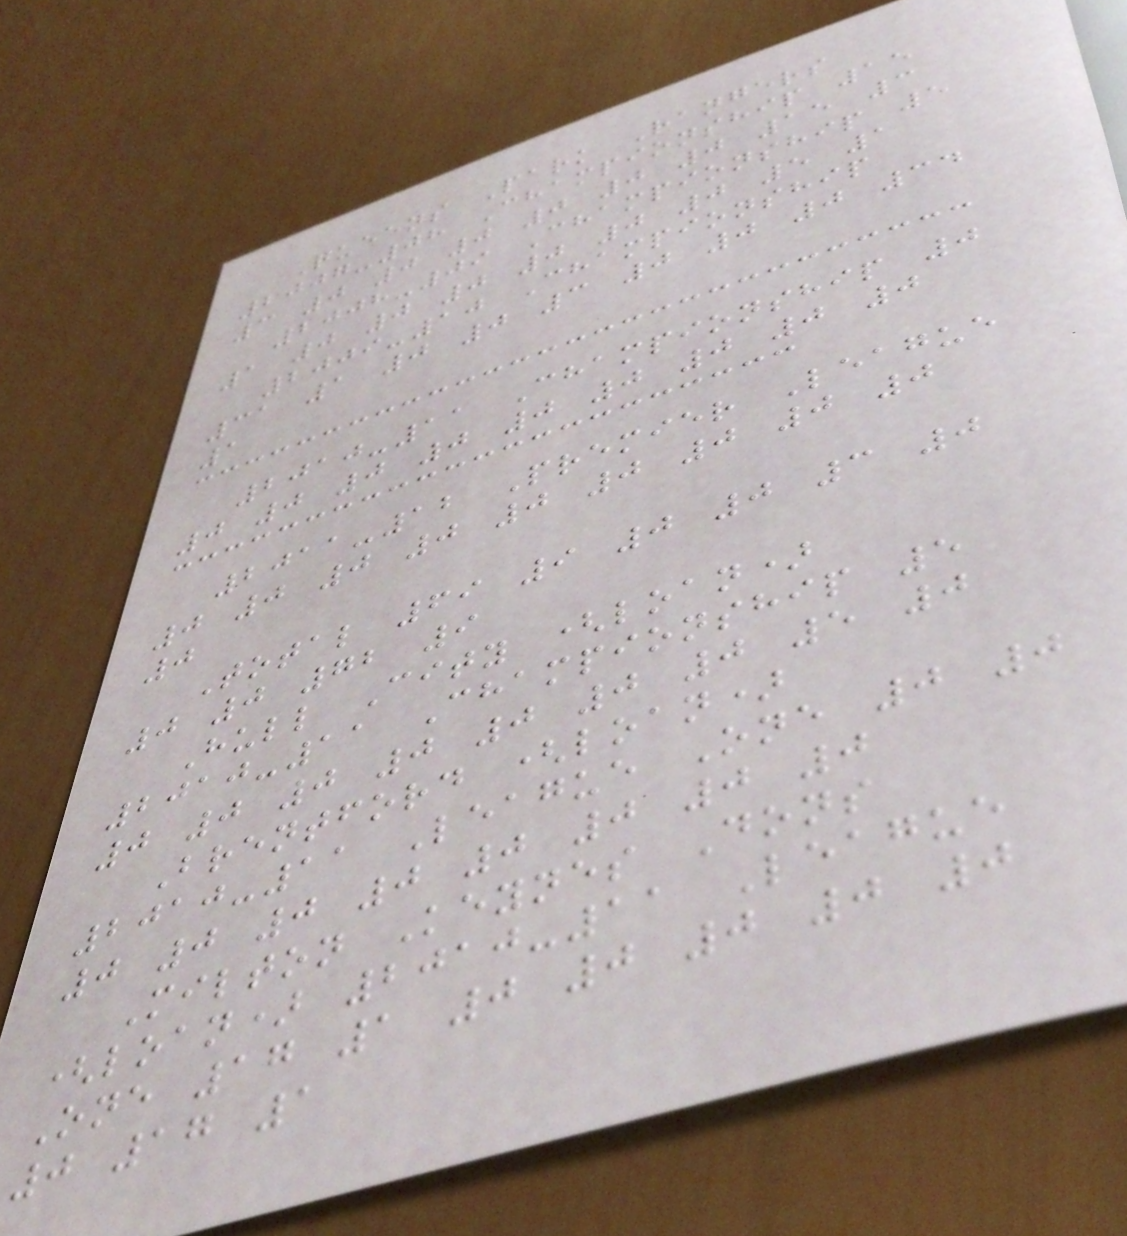Queens Park Rangers
2007-08 Championship 15
3 0 0 0 0 0 0 15 3
2008-09 Championship 5
1 0 0 0 0 0 0 5 1
2009-10 Championship
31 1 0 0 3 0 0 0 34
1
2010-11 Championship 0
0 0 0 0 0 0 0 0 0
2011-12 Premier League
0 0 0 0 0 0 0 0 0
0
Total 69 9 0 0 3 0
0 0 72 9
Hull City (loan)
2010-11 Championship 5
0 0 0 0 0 0 0 5 0
Brentford (loan)
2010-11 League One 0 0
0 0 0 0 0 0 0 0
Milton Keynes Dons
(loan) 2010-11 League
One 17 1 0 0 0 0 0
0 17 1
